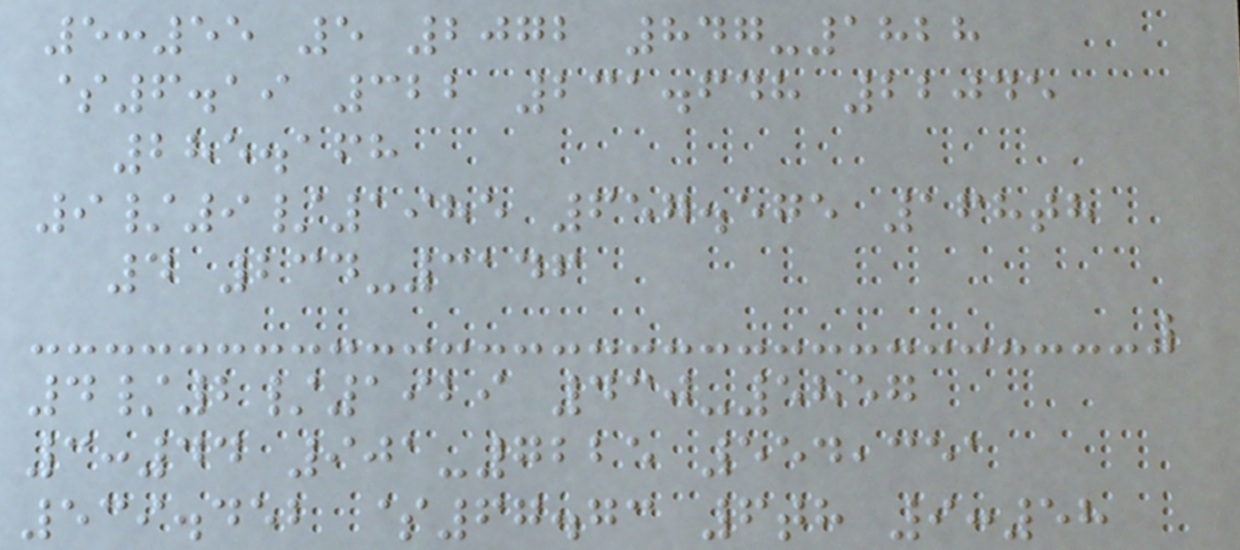5:55 5 2072 847-1828
$6.19 322 231.648 22045
285.168
9/9/1985 657.575 168th
4 234-3146
4/2/1929 430-5857
3:44 901-7225 554,351
539.452 $67.73 6th 9:58
